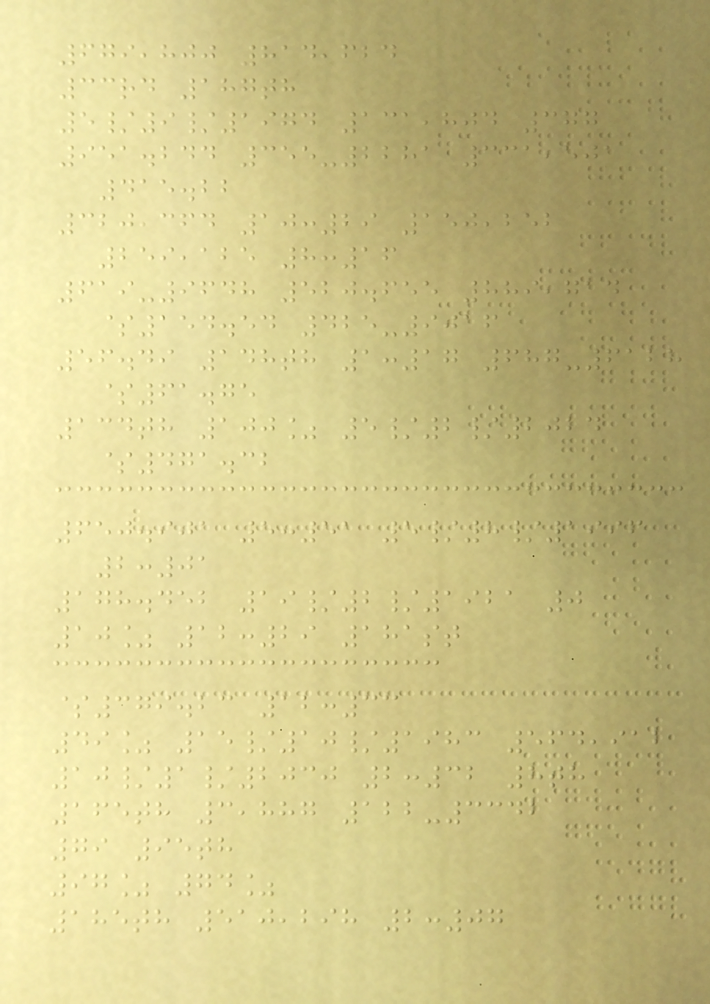679,800 814,624
33rd 187th
5/9/1974 131,804 377
951.244 355-2281 331,501
415.22
320,364 10:29 150,252
259,125 8:16
619-9648 520.655 889,714
$154.54 425-9016
56.49 148th 1:17 687-6128
$61.75
134th 100% 5/2/2024
$471.32
650.901 5:51 5/8/1996
2:01
178.452 19/2/1921 0
10% 12:29 181st
$379.23 12:33
49% 15/10/1983 564,912
10/1/2030 2:32 8th
165th 3,887 122-3342
79 95th
97% 74%
185th 510,298 2:07
